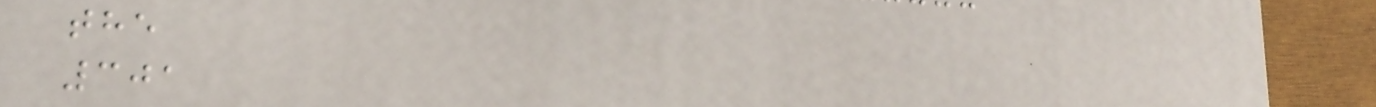the
301
